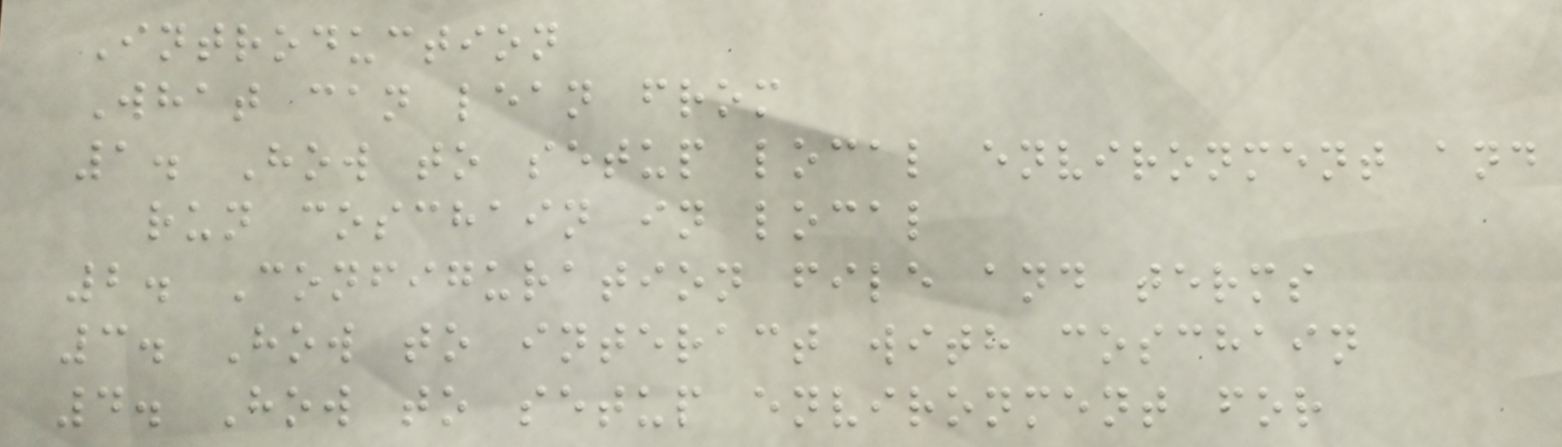Introduction
What can lean from
1. How to setup local environment and
run coschain in local
2. Configuration file and terms
3. How to interact with coschain
4. How to setup environment for
